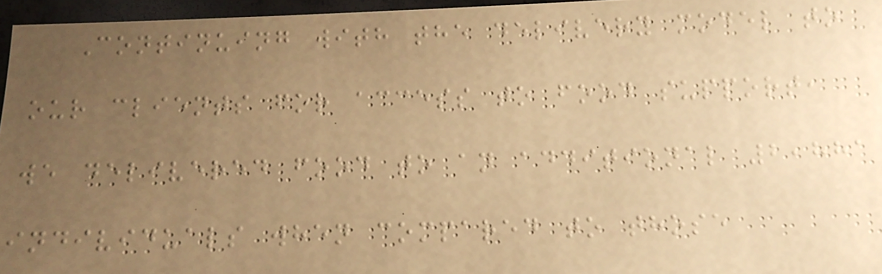Continuing with the delivery model to
our clients for access to food support,
we delivered food to an additional 2,881
individuals when compared to those
